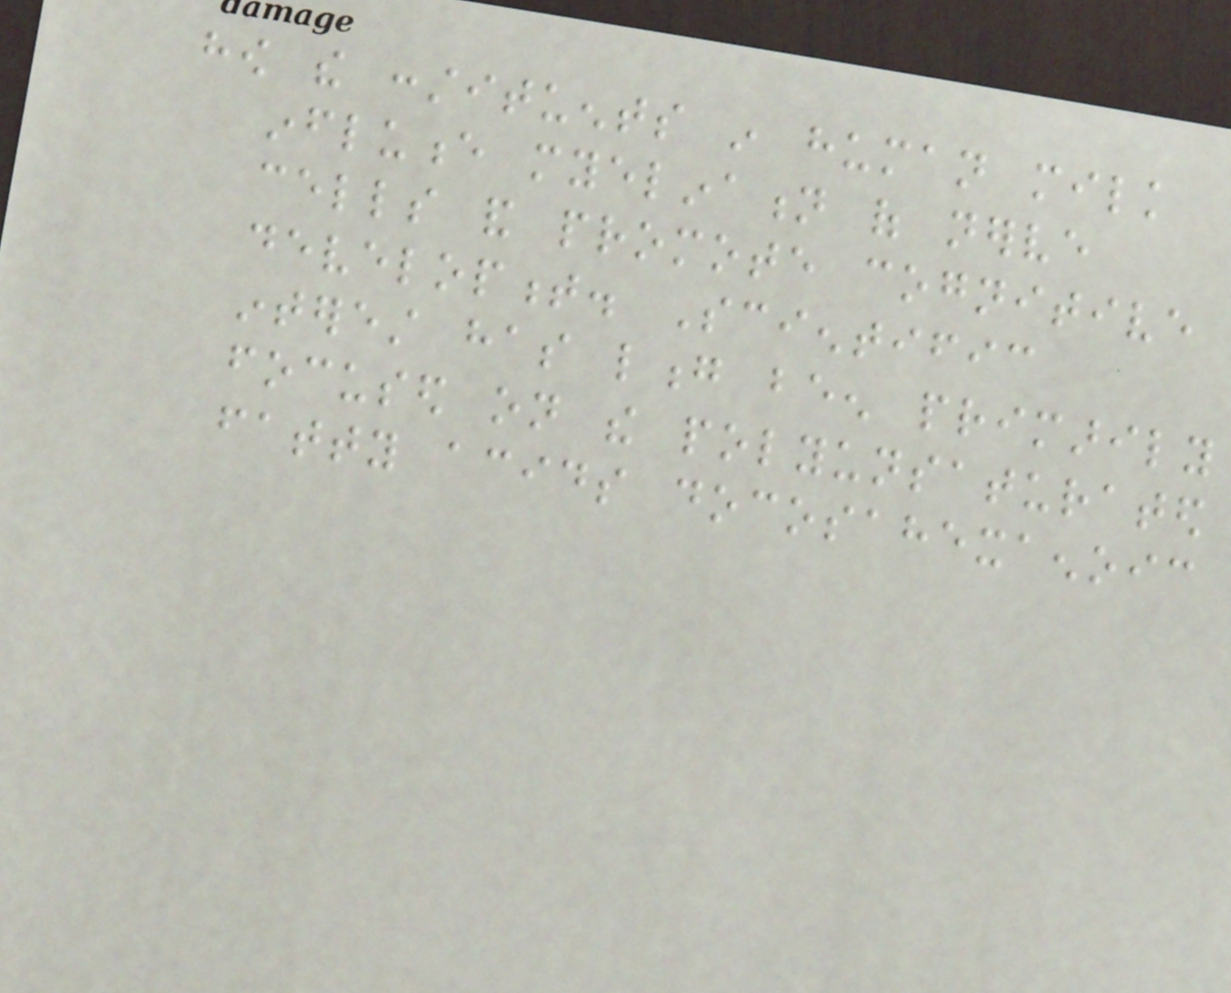how the constituents in human milk
influence myelination of nerve
cells and promote cognitive
development. Scientific
interest has long been primarily
focused on the polyunsaturated
fatty acids docosahexaenoic
